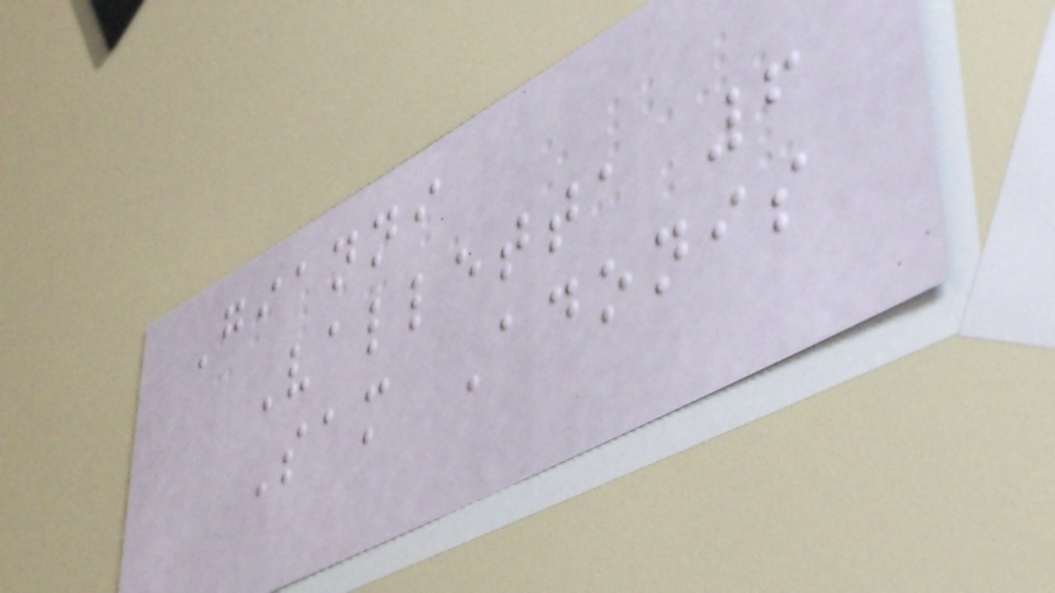Gianni
Valletta 6
Sam Adonis
